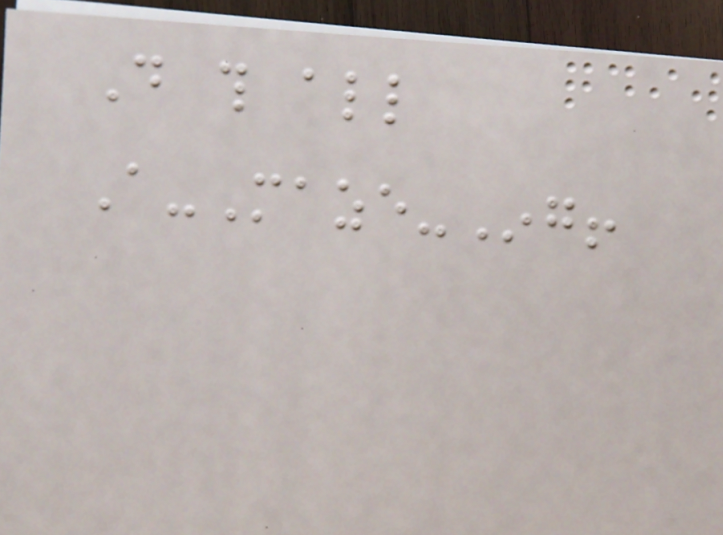Do this all
A-Maze-Ing!
